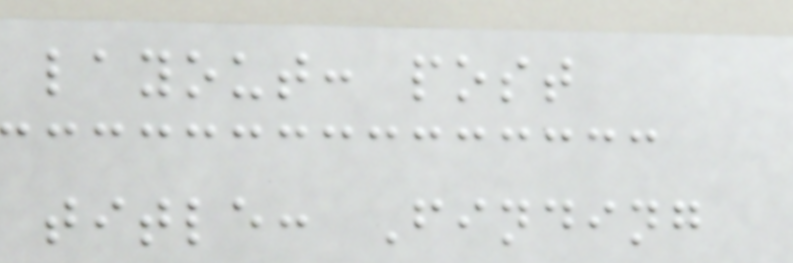layout: post
title: Finding
